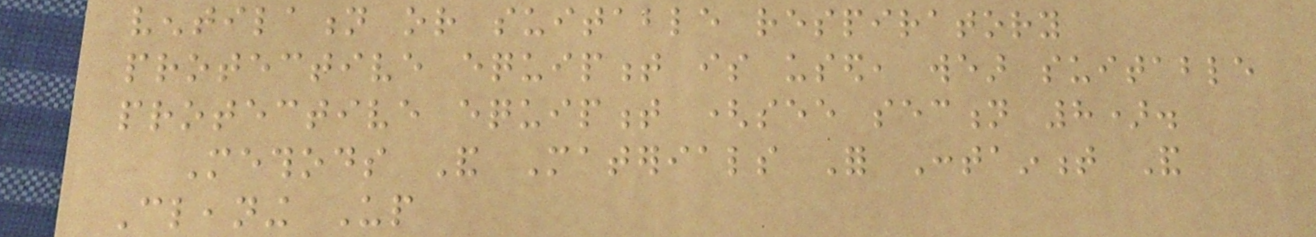ventilation or suitable respiratory
protective equipment is used, wear suitable
protective equipment (see section 8).
Methods And Materials For Containment And
Cleaning Up
